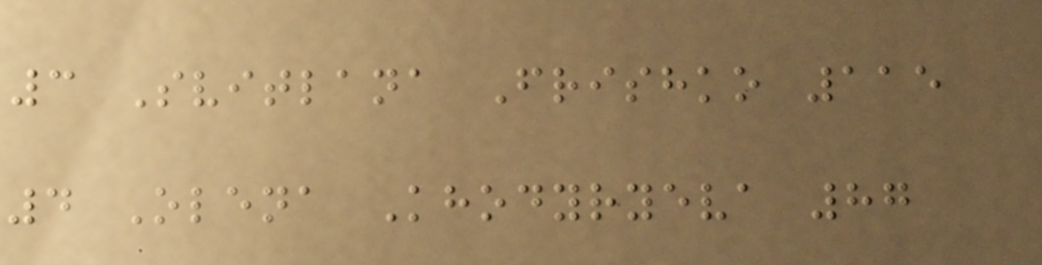3 Svitlana Frishko 115
4 Olena Khodyryeva 87
